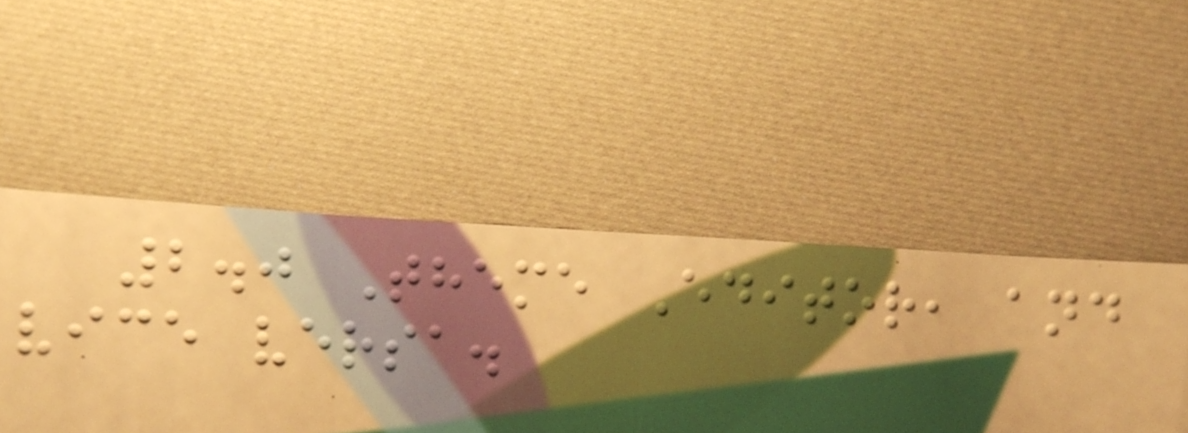2.0 Theme Editor, and
vice versa.
